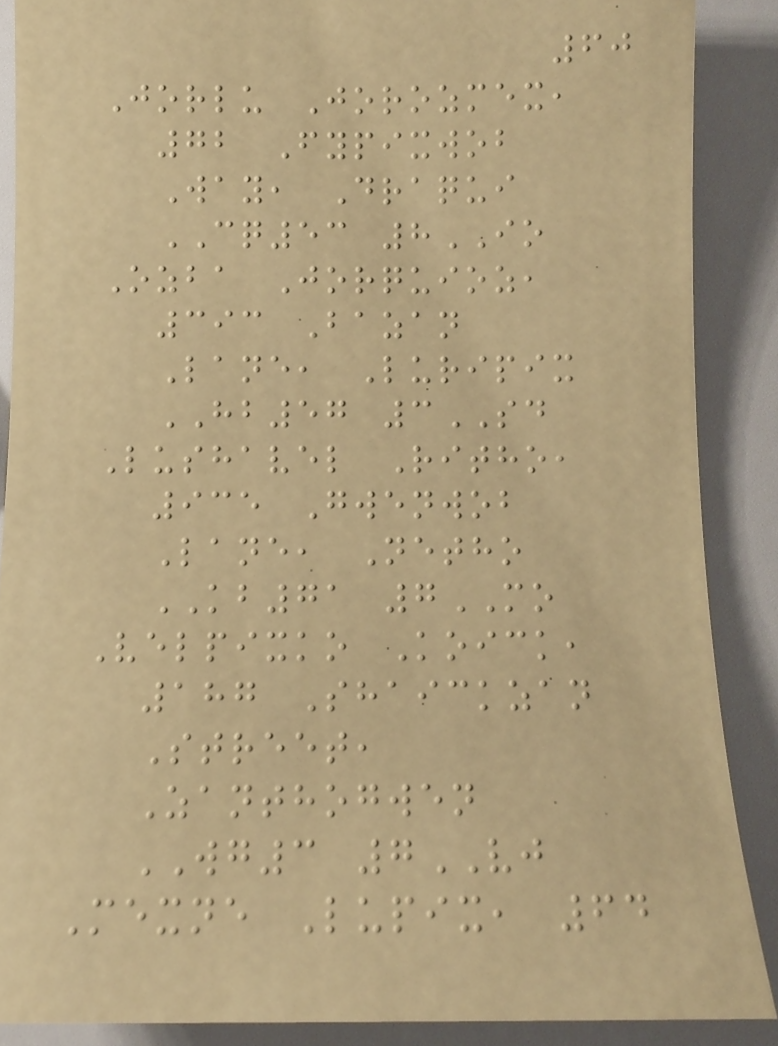60
Jorlu Jorozmex,
72 Fypixwob
Way, Draqui
CQ53 8IO
Ozba Jorquioz,
393 Bazan
Lane, Luripix
HB57 3SD
Lushavel Ritho,
935 Gwenwob
Lane, Netho
KB71 7MO
Velpixko Koick,
187 Shaickzan
Street,
Zanthogwen
WG3 7VJ
Mexne Lupix, 64
